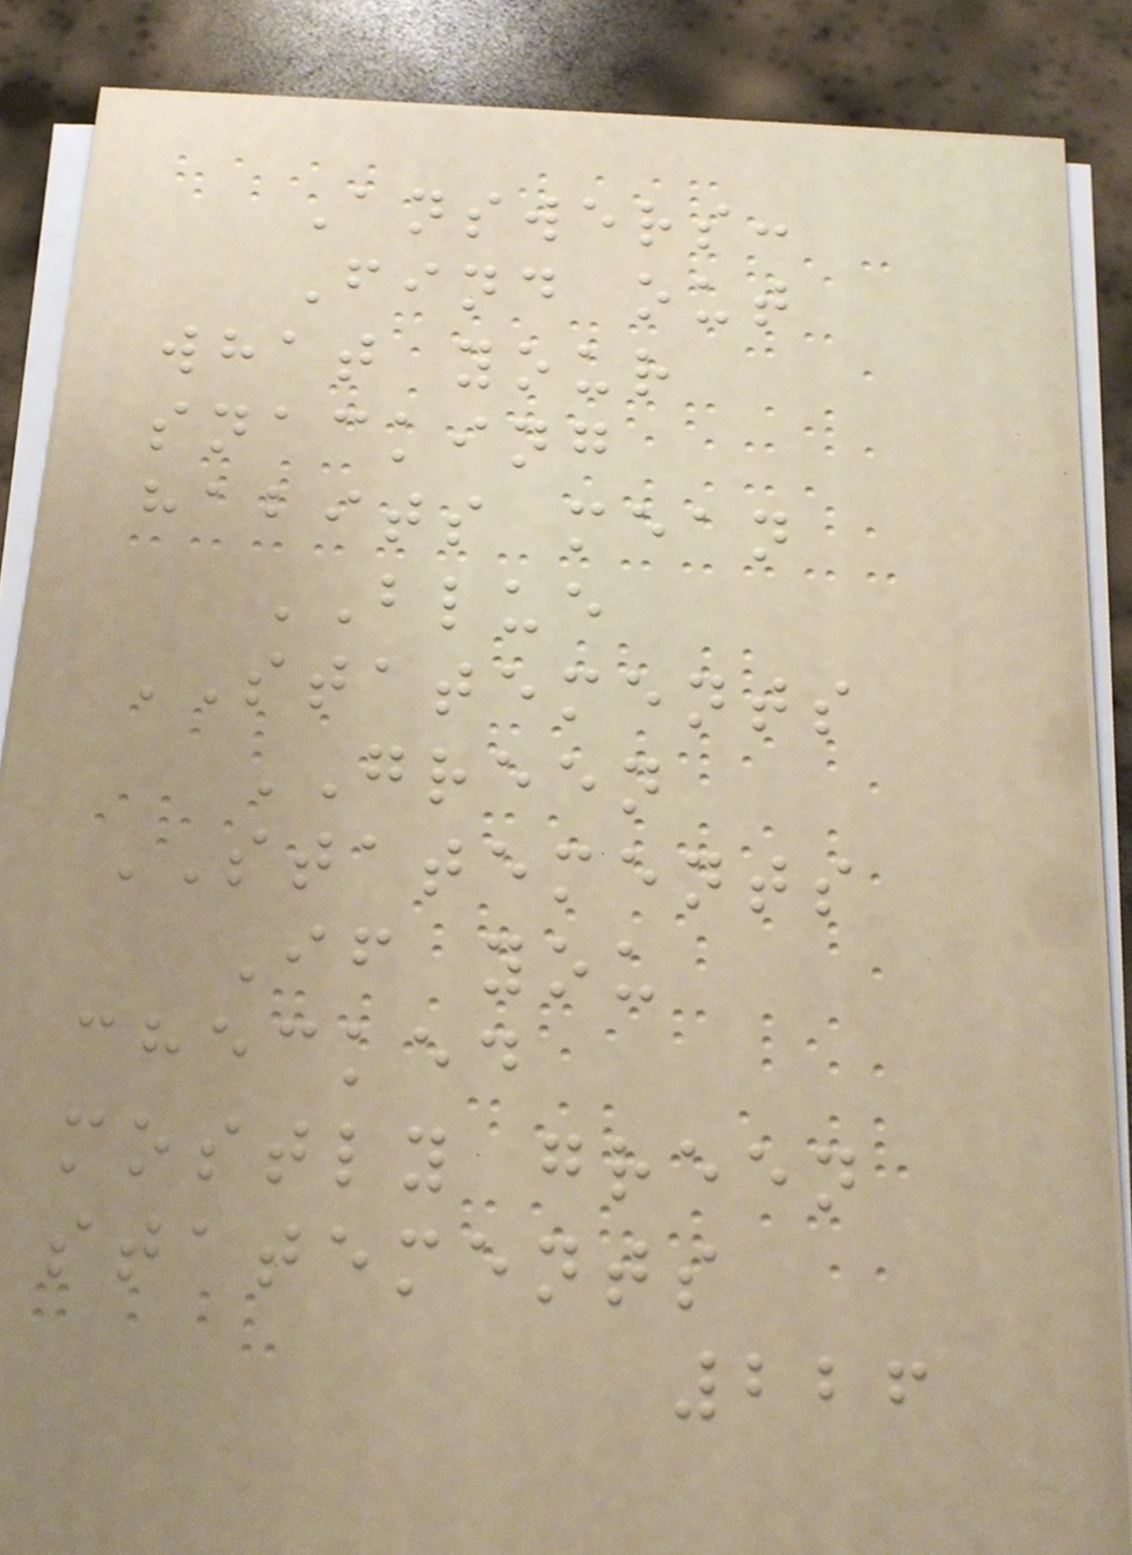Answers:
Find out
what your
snacking
habits mean
BLUE
STATEMENTS
GREEN
STATEMENTS
If you
checked
mostly green
statements
226
